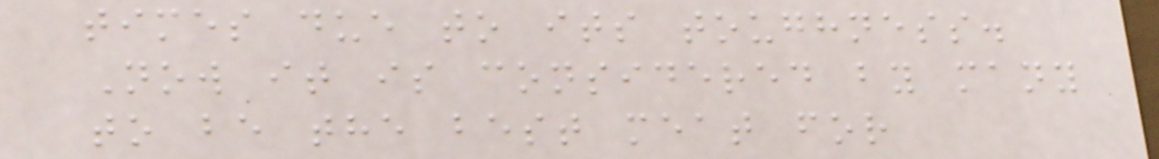times due to its toughness.
Now it is considered by many
to be the best meat for
